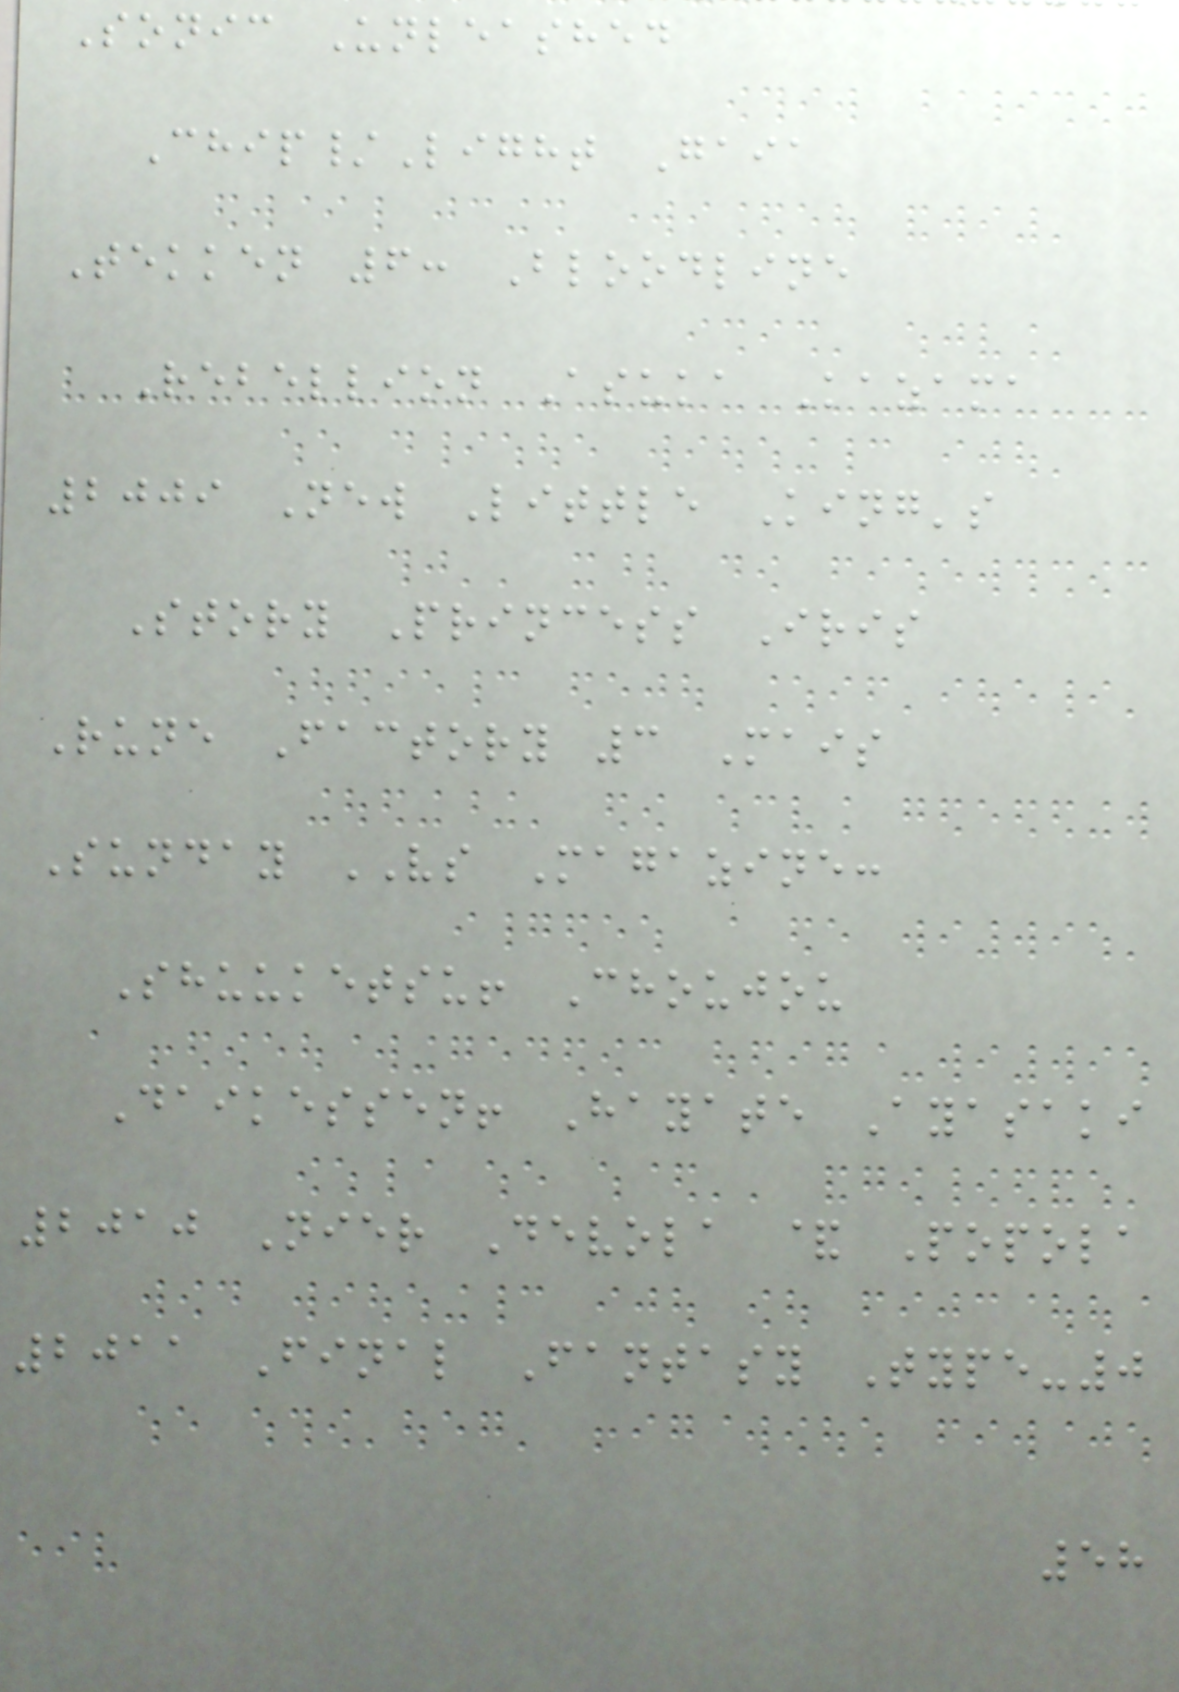Sonic Unleashed
Chip/Light Gaia
Tekken 6: Bloodline
Rebellion Asuka Kazama
2009 New Little King's
Story Princess Iris
Rune Factory 3 Mais
Sunday VS Magazine:
Shuuketsu! Choujou
Daikessen! Hayate Ayasaki
2010 Nier Devola & Popola
2011 Final Fantasy Type-0
58
